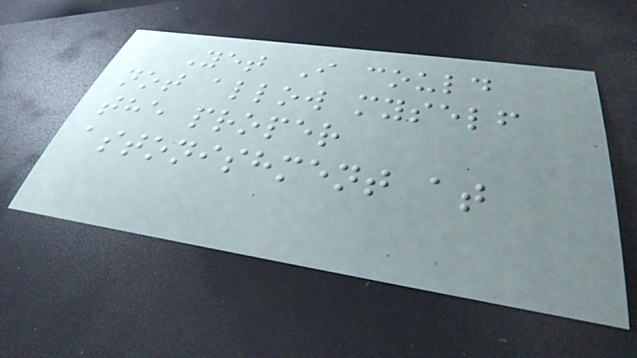Yet I could
not allow myself
the proper
astonishment at
